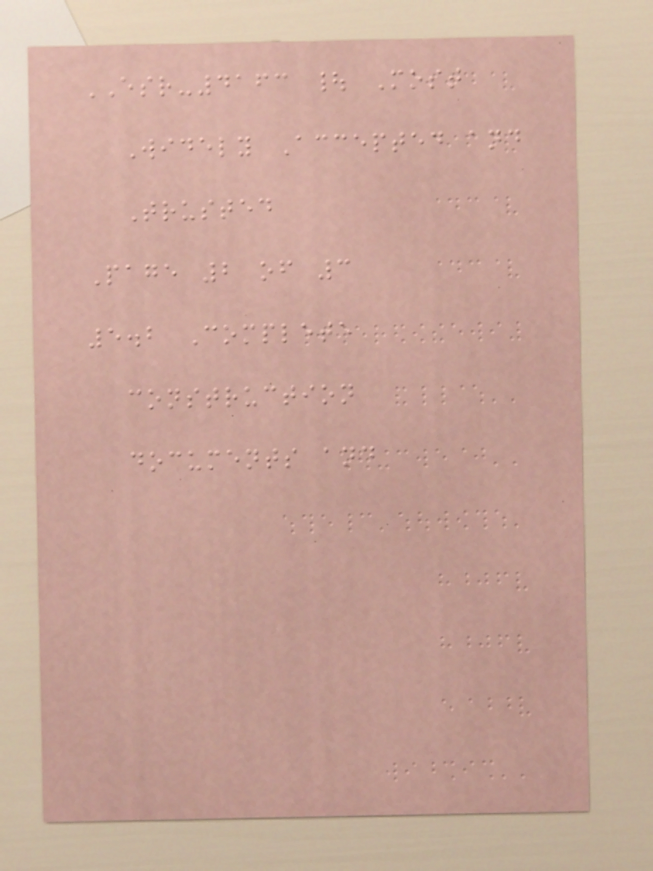ESR-4163 | Most
Widely Accepted and
Trusted
Page 2 of 3
5.2 Complete
construction
documents and
